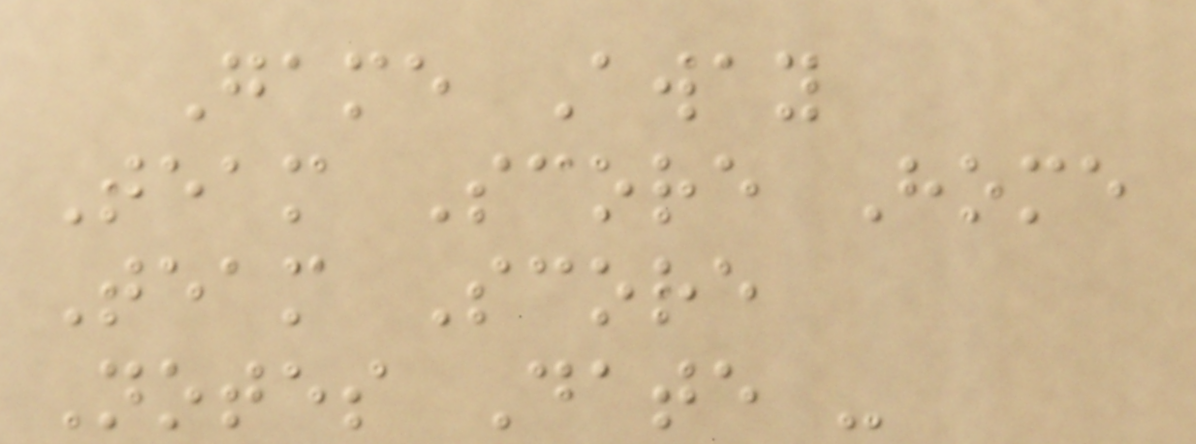Game Away
Team Score Home
Team Score
Notes Date -
